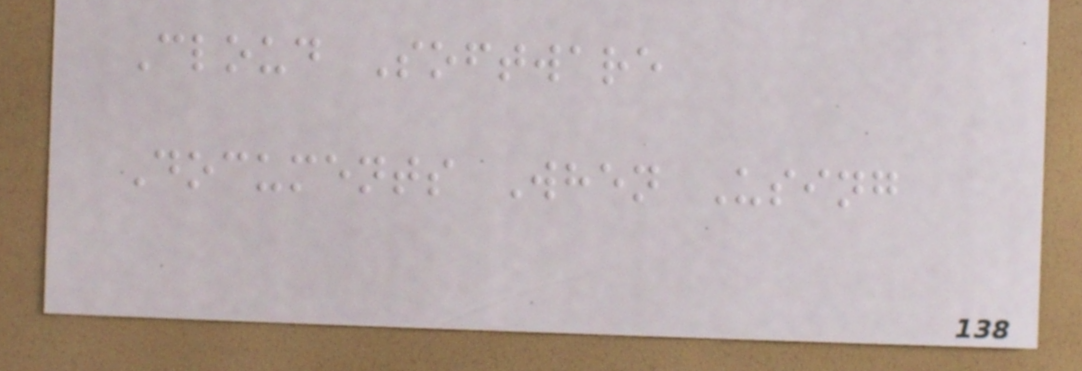Cloud Software
Documents When Using
